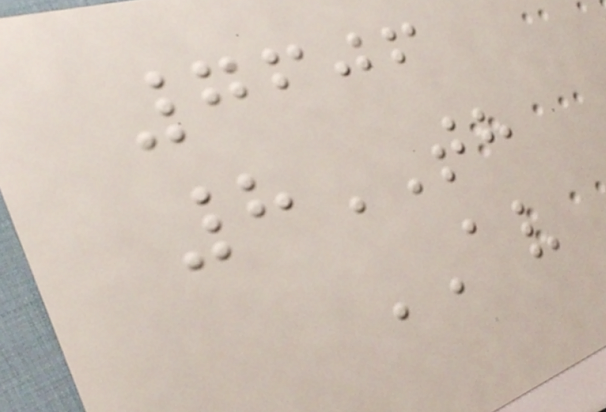7606
8TH
AV
